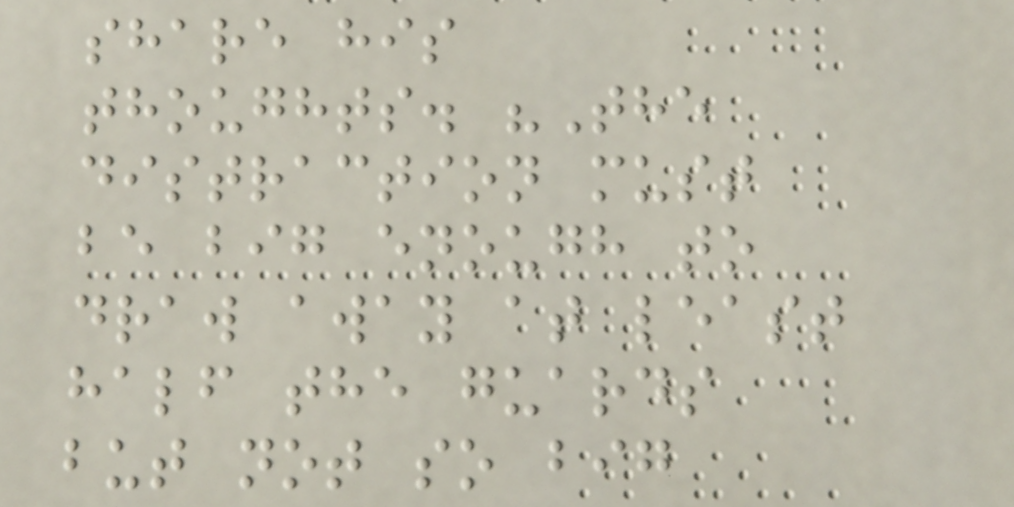share his
thoughts. "The
distraction must
be big enough to
draw away at least
half the guards
but not so big
